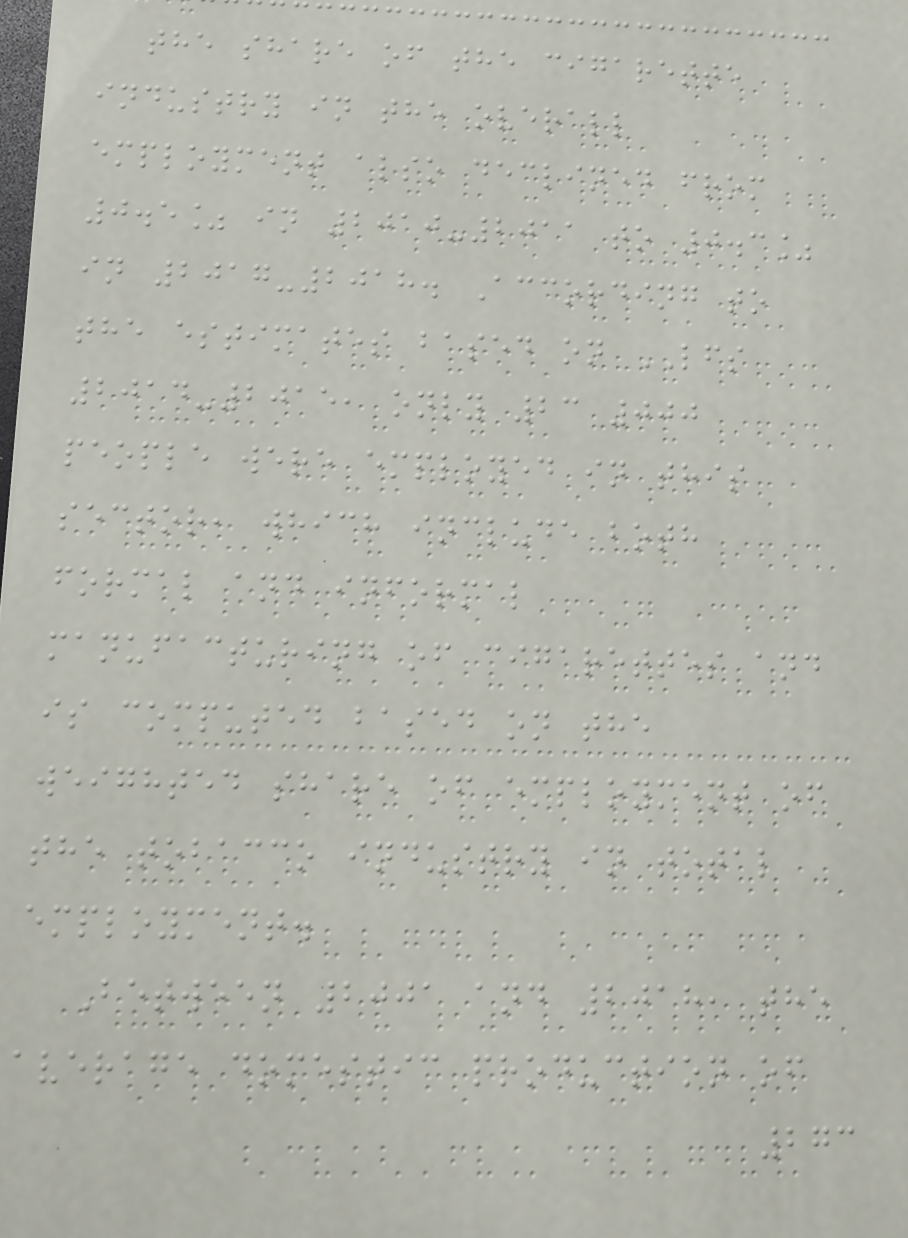the share of the cigarette
industry in the overall
employment also declined from
0.5% in 2010-2011 to 0.3%
in 2017-2018. According to
the estimates based on LFS
2014-2015, only 23 000
people were employed in this
sector, which include both
formal and informal
manufacturing of cigarettes and
is computed based on the
weighted share of employment of
the tobacco industry in total
employment.
Between 2001 and 2018, the
average domestic production of
273
